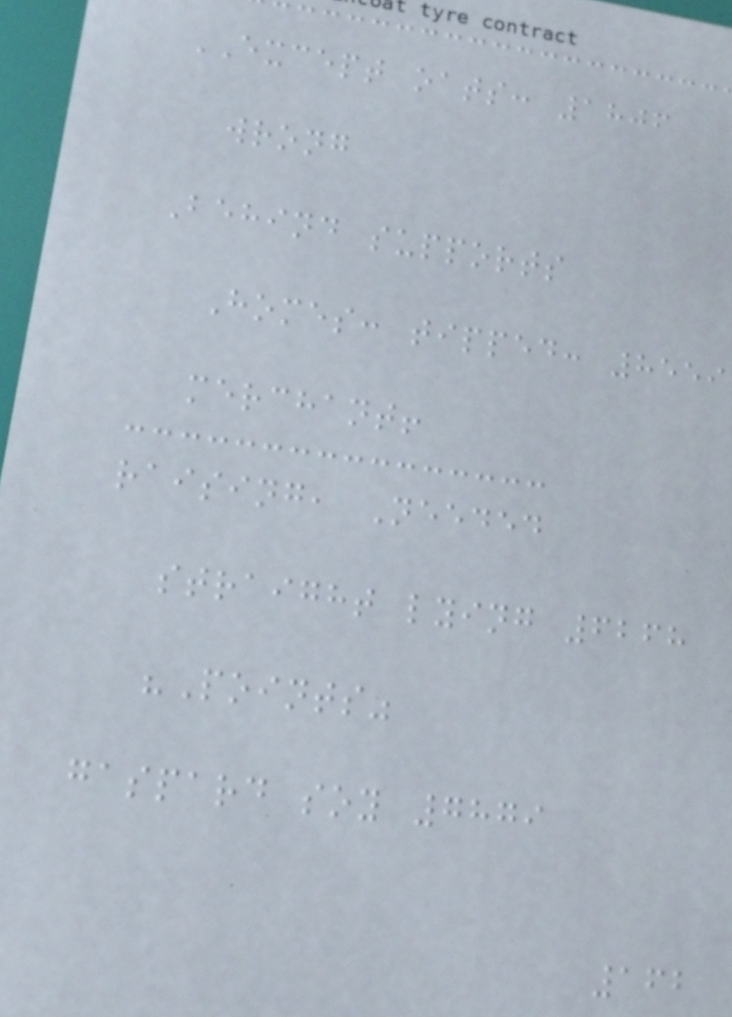EXCEPT oats: 1806
wrong
Behind supports
Homes: tipped: 8559
merchant!
raising, Needed
straight lying 6268
"Points"
gaspard soy 7879
162
